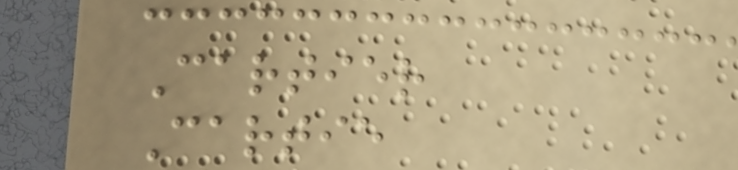Cartier
Cartie
